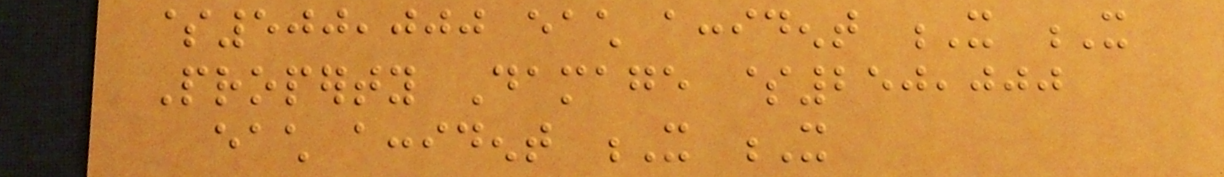$500,000 each accident X X
Property Damage $250,000
each accident X X
